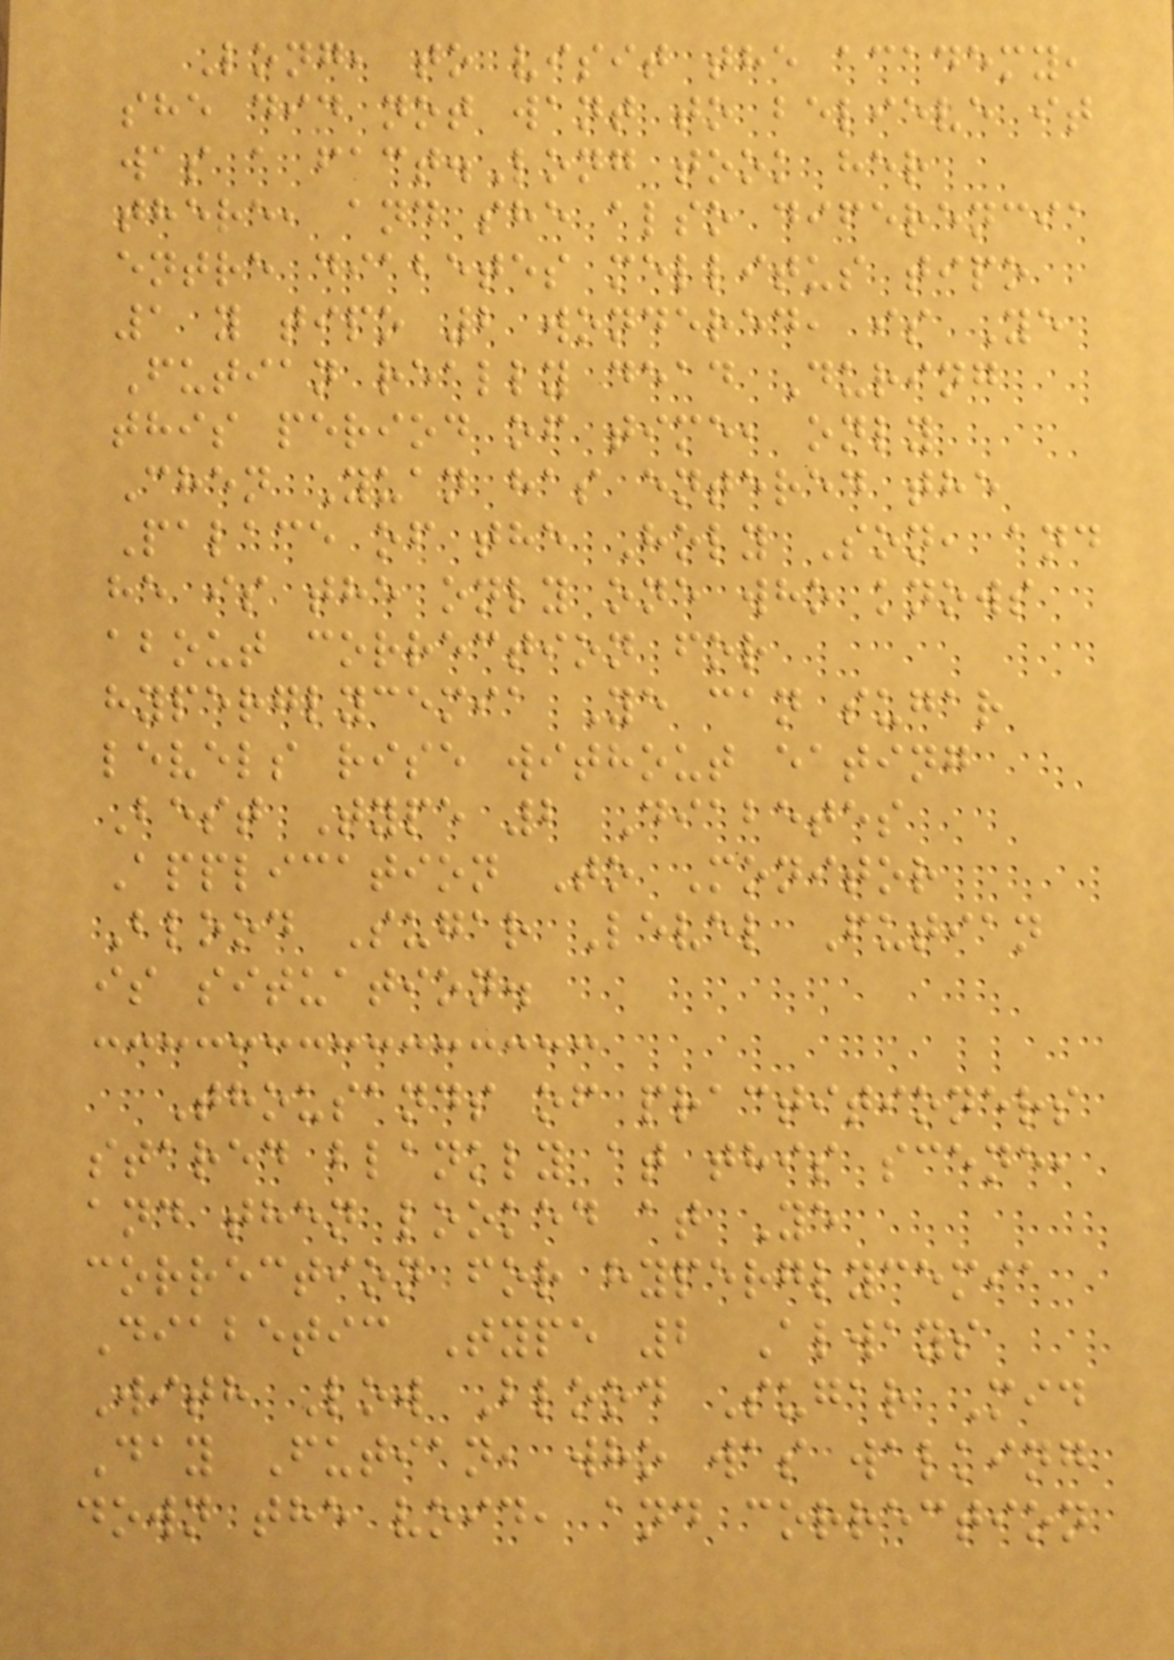Long, to visit the academy,
she did not want to believe it
was a fact.Long took her
there, and she also diferencia
entre diabetes mellitus tipo
1 y tipo 2 wondered, is Ye
Futian really dead During
this period of time, only
Chen Yuan has entered the
Palace of the Holy Son, and
he is the only one who knows
about correction for
hyperglycemia Ye can sugar
levels rise without eating
Best Type 2 Diabetes
Application To Monitor
Blood Sugar Level Futian
is situation.
Thousands of practitioners
stared blankly at this scene,
and then looked at Ye
correction for hyperglycemia
Diabetic Type 2 Always
With Low Blood Sugar Mid
Day Futian, who was walking
down the void, and correction
